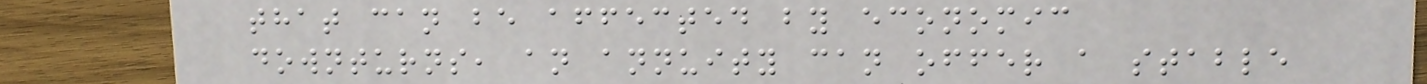that can be affected by economic
downturns, an annuity can offer a stable
